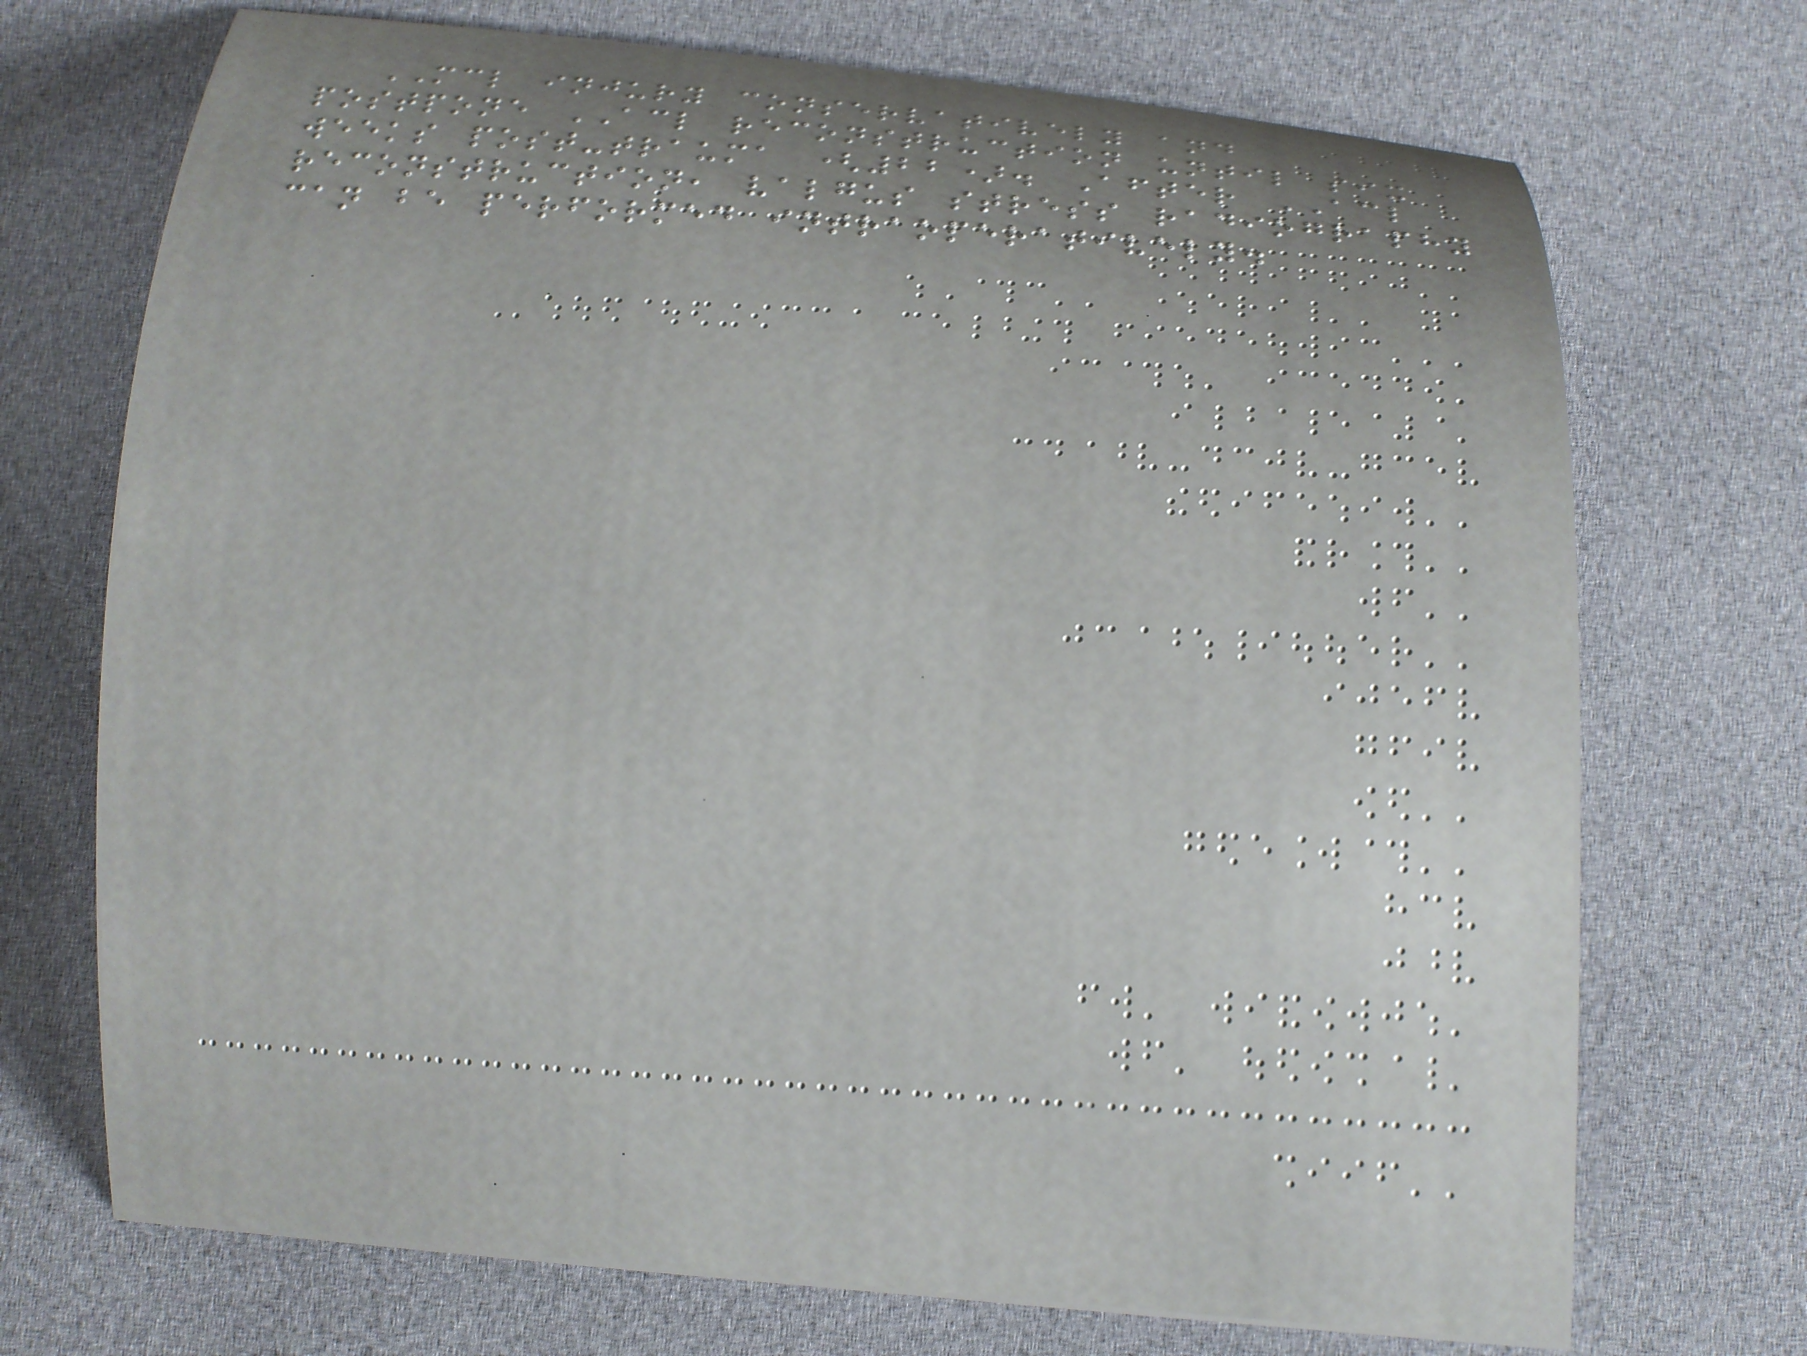MCL injury conservatively and
postpone ACL reconstruction until six
weeks post-trauma (22). After ACL
reconstruction, valgus stress radiography
can be performed intraoperatively.
